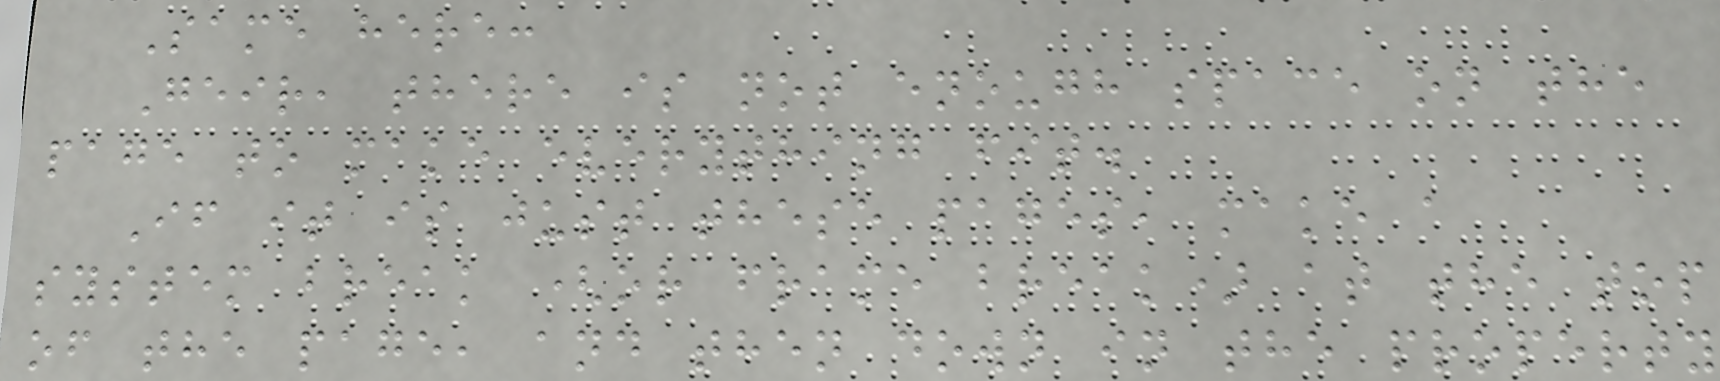Same here:
Geir, there is not enough space on the
page to make everything fit.
If it is just these pages, make a
system break (or frame break) at the top
of the page, and then down in the property
